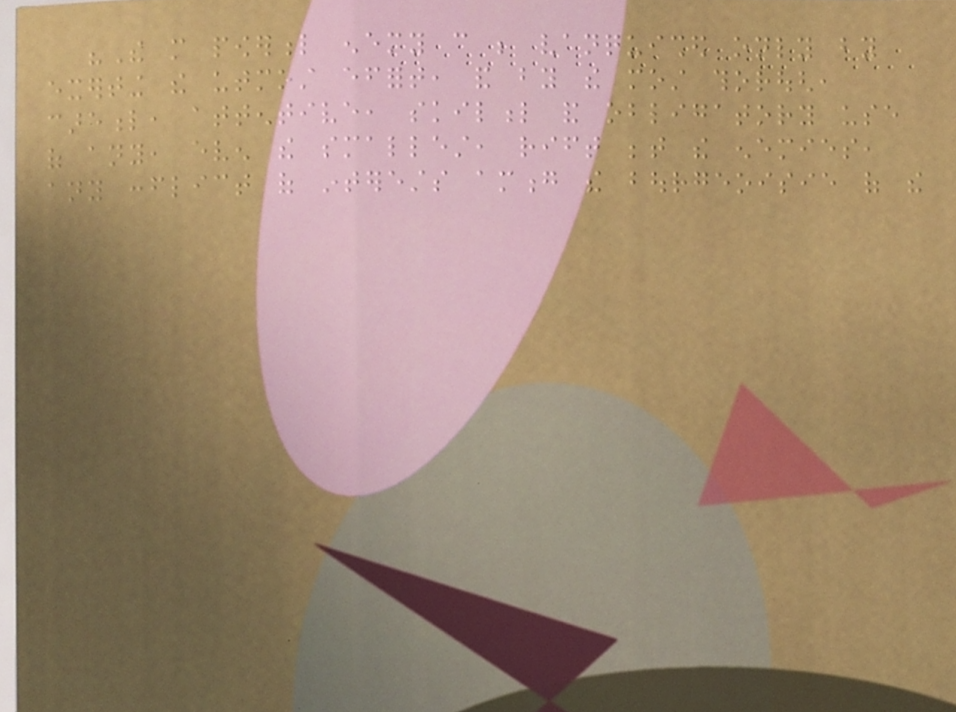"The more powerful enemy can be vanquished only by
exerting the utmost effort, and by the most thorough,
careful, attentive, skilful and obligatory use
of any, even the smallest, rift between the enemies,
any conflict of interests among the bourgeoisie of the
